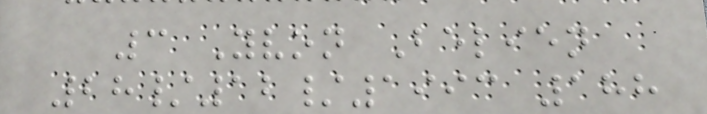3 Yvon Belien
28/12/1993 188
